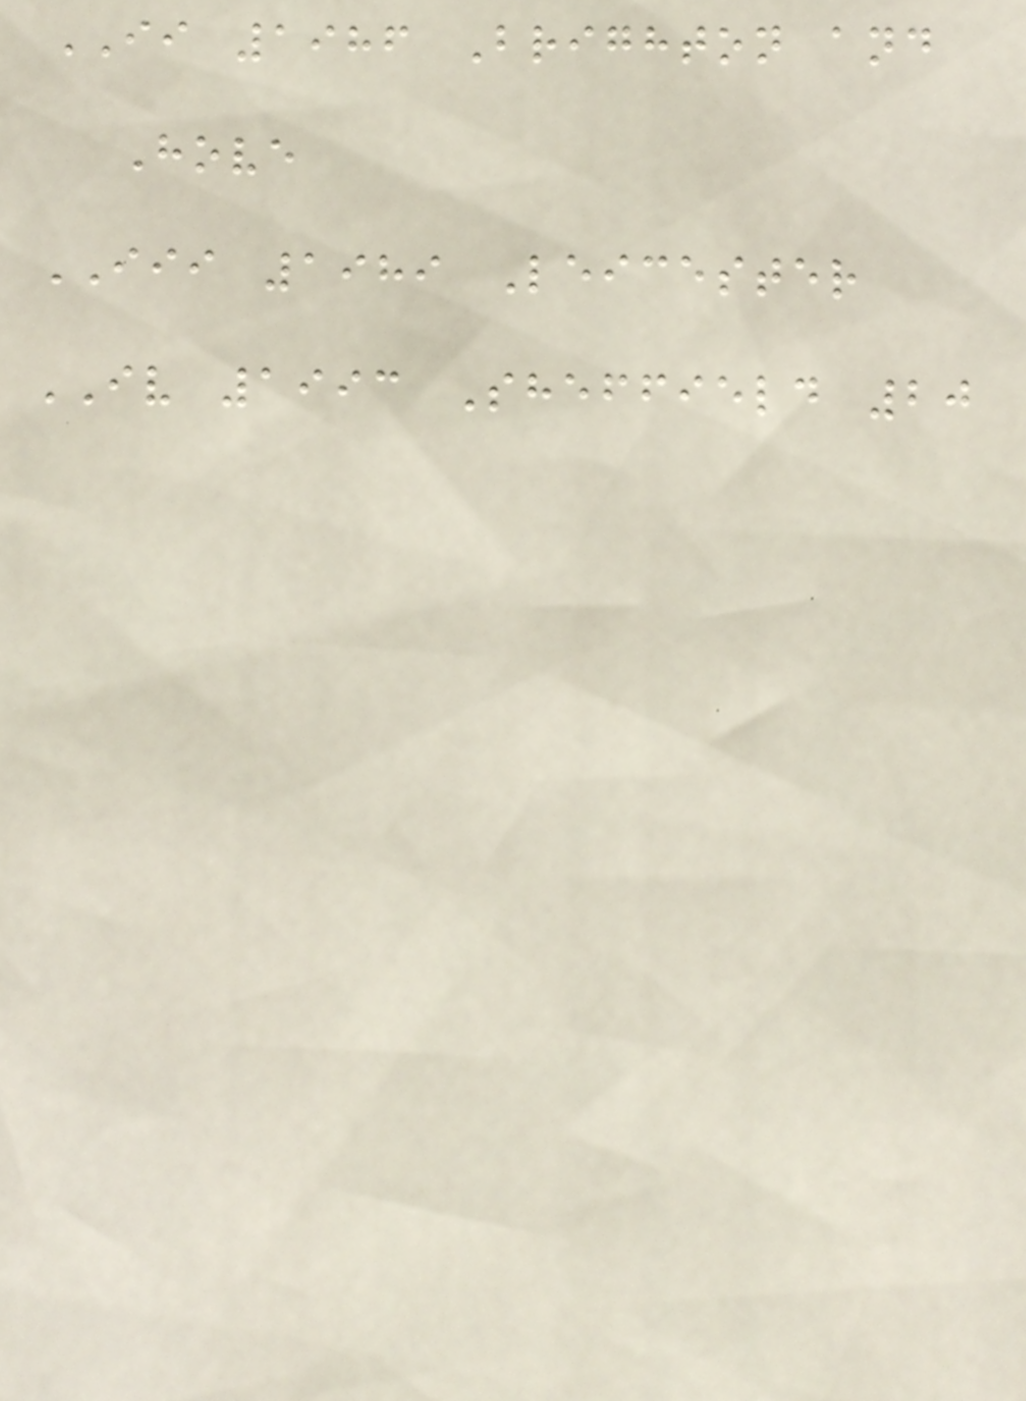II 1986 Brighton and
Hove
III 1989 Leicester
IV 1993 Sheffield 20
